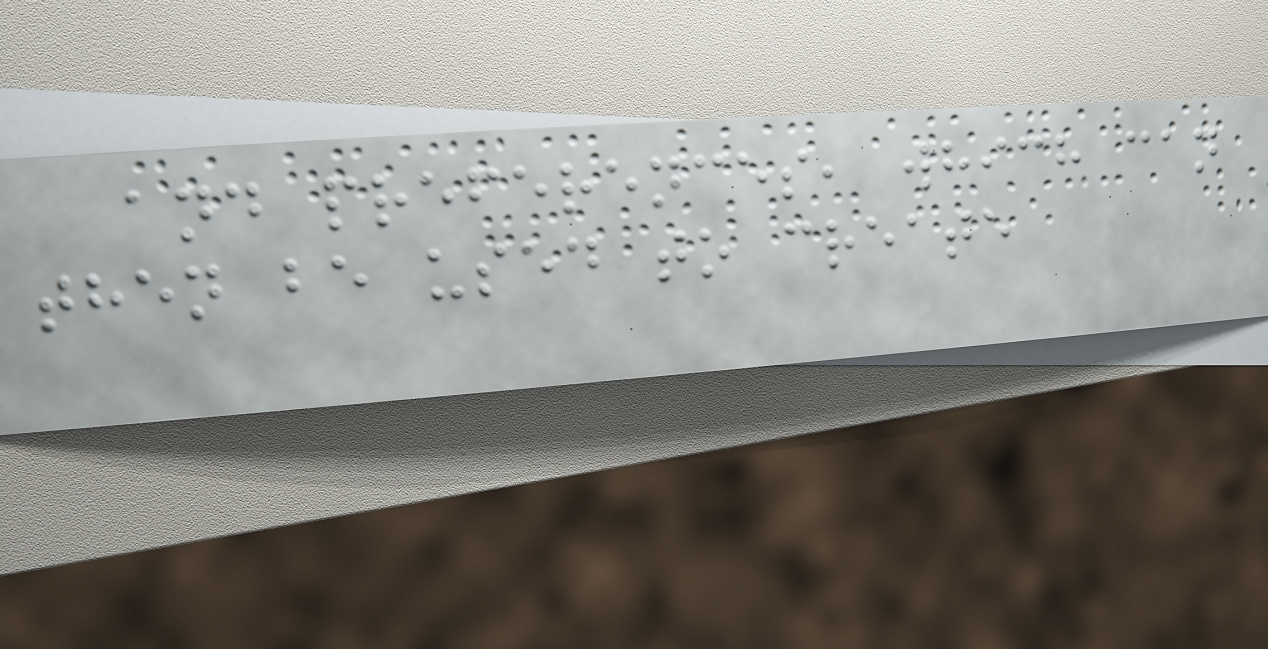and preferences, which can
then be used to create
